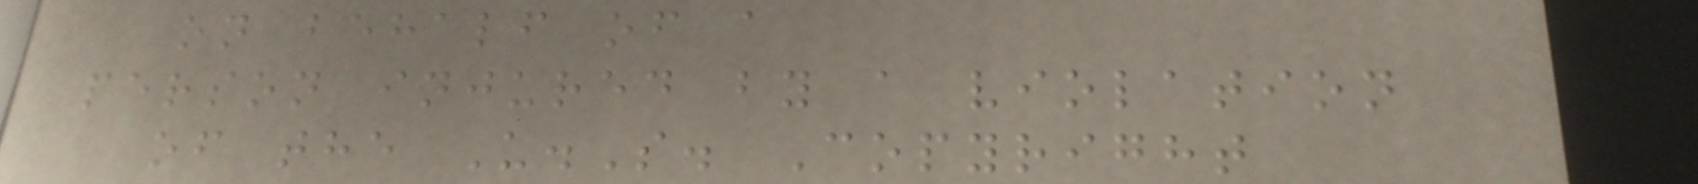on behalf of a
person injured by a violation
of the U.S. Copyright
